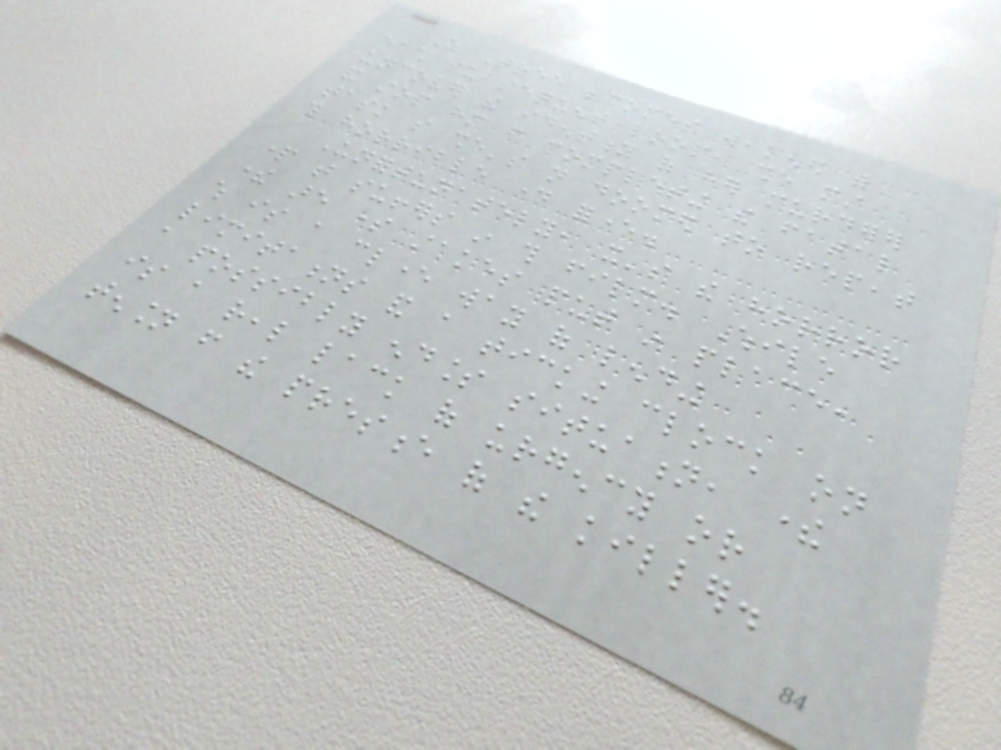As Tree becomes weakened with
each subsequent loop, she must
uncover the identity of her murderer
and stop him from completing the fatal
task so she's not doomed to repeat
this horrible day forever.
Unfortunately, it's the horror
part that suffers in this film. While
there are some stakes put in place,
which is a clever way of lending
limitations and a ticking clock on
a possibly endless situation, there
is a real lack of urgency or
tension from the presence of the killer.
